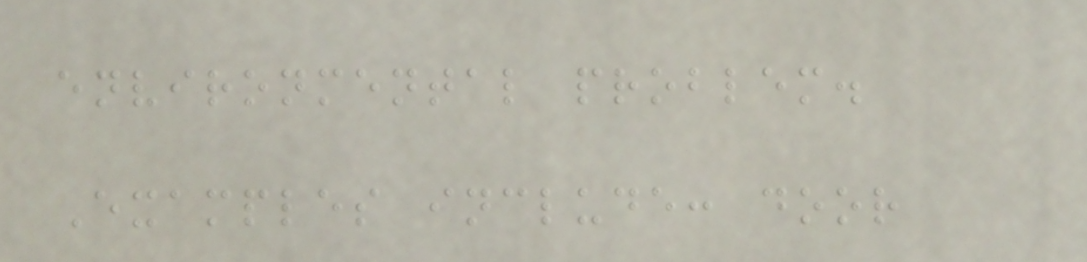environmental problem.
Examples include: door
